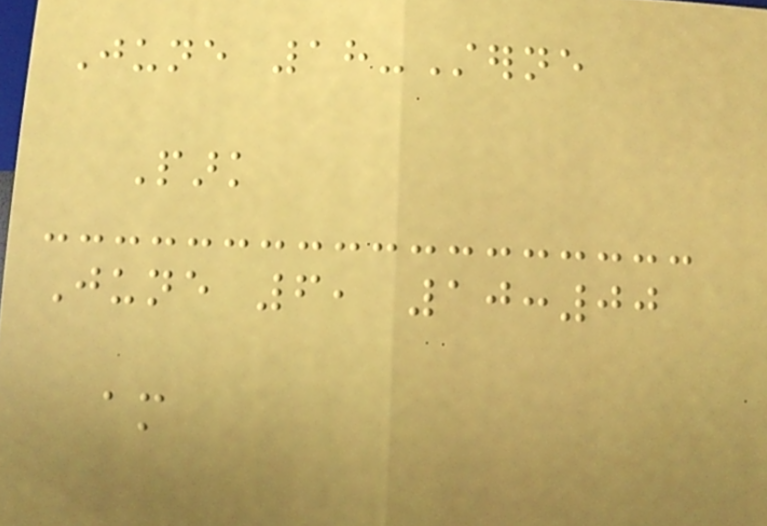June 18-Sterne
Park
June 6, 10:00
am
